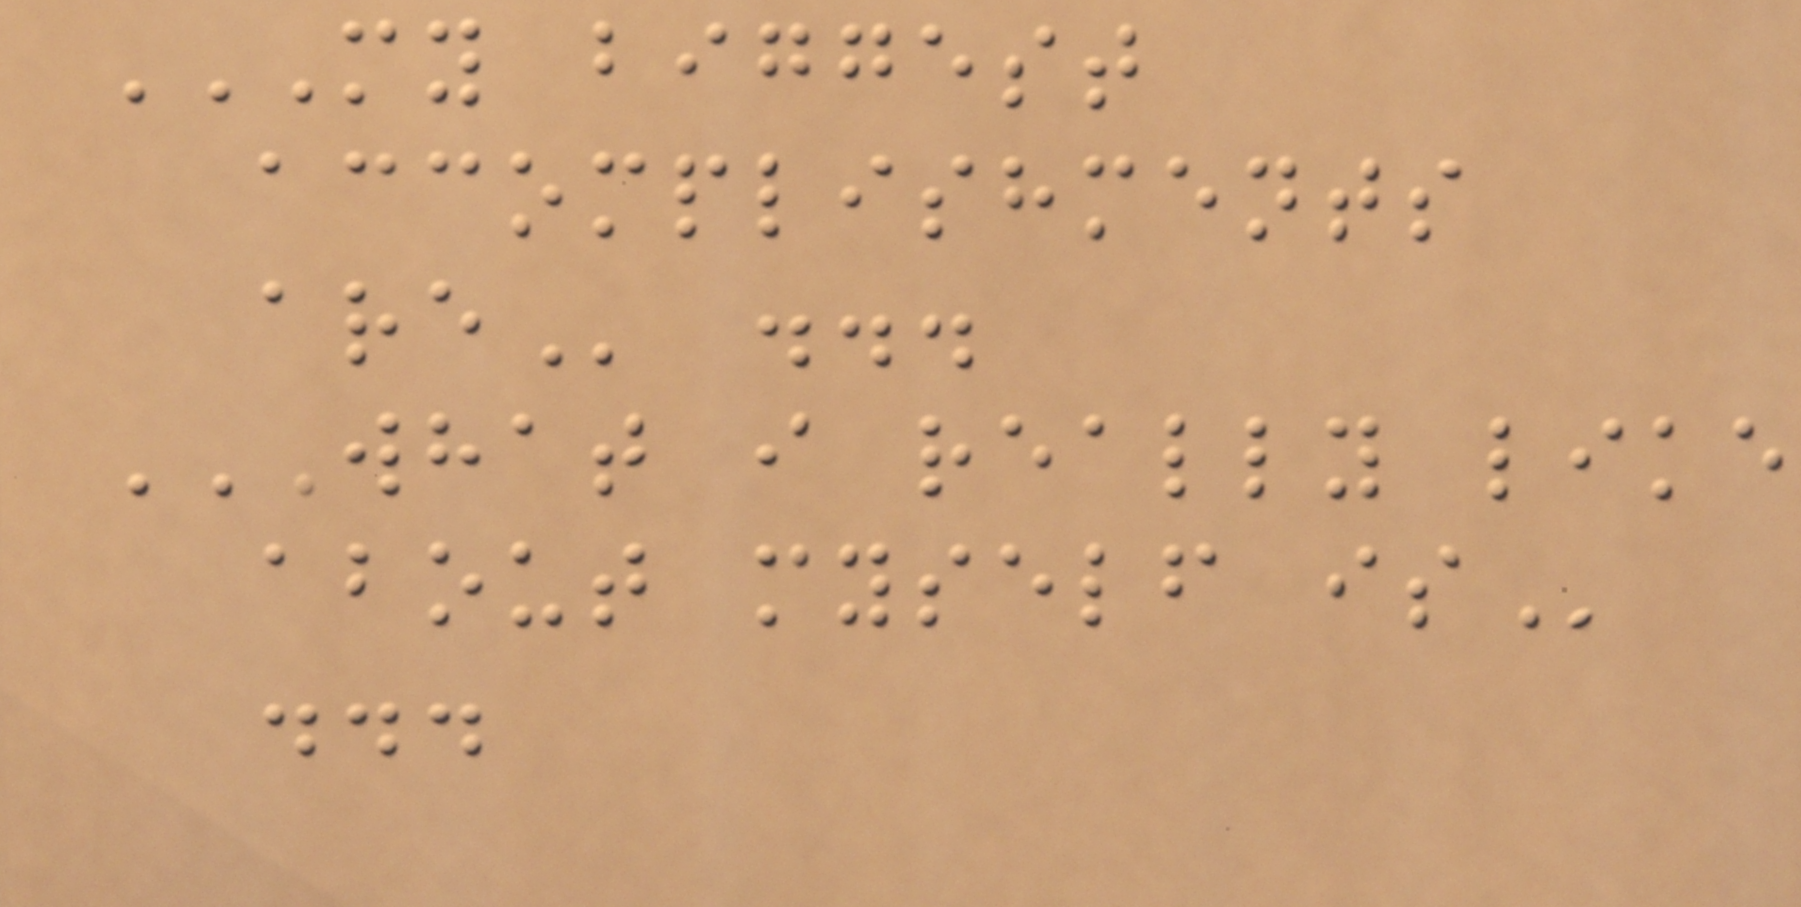MY BIGGEST
ACCOMPLISHMENTS
ARE ...
WHAT I REALLY LIKE
ABOUT MYSELF IS
...
